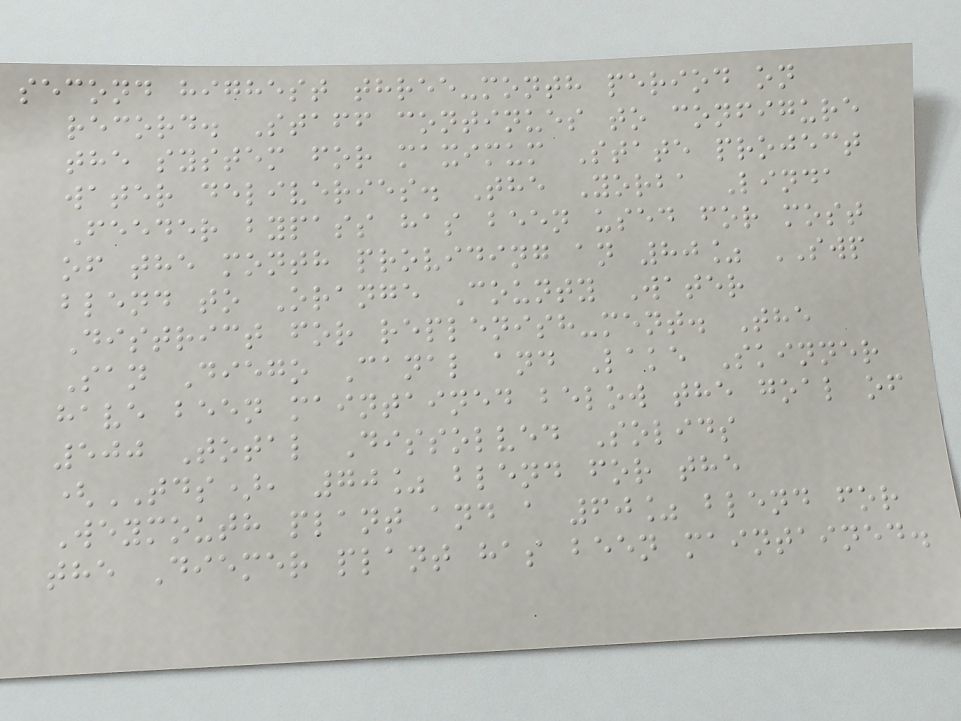second highest three-month period on
record. Staff continues to configure
the system for maximum State project
water deliveries. The Yorba Linda
Feeder bypass has been used for most
of the month providing an 80% SWP
blend to Orange County Water
District for replenish-ment. The
San Diego Canal and Lake Skinner
have been maintained below the goal of
500 Total Dissolved Solids
(TDS), 70% blend for the
Weymouth plant and a 60% blend for
the Diemer plant has been maintained.
